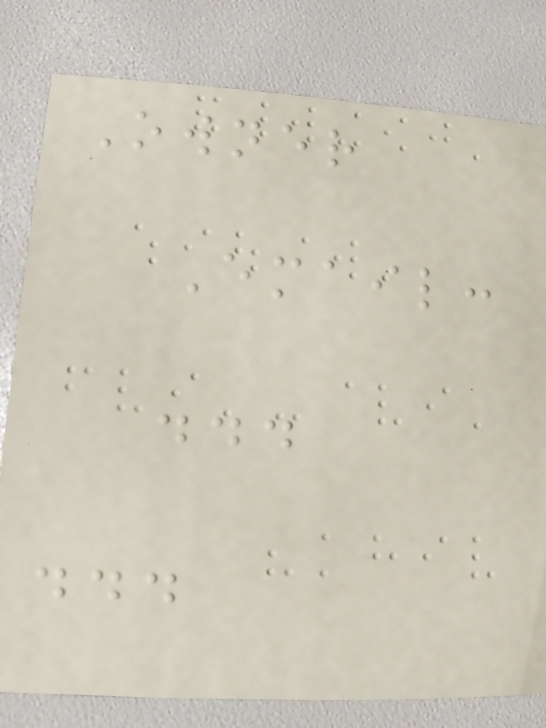Owner
Email:
...
...
